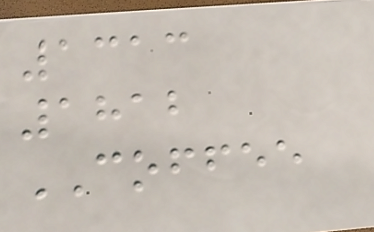1313
1812
COFFEE
